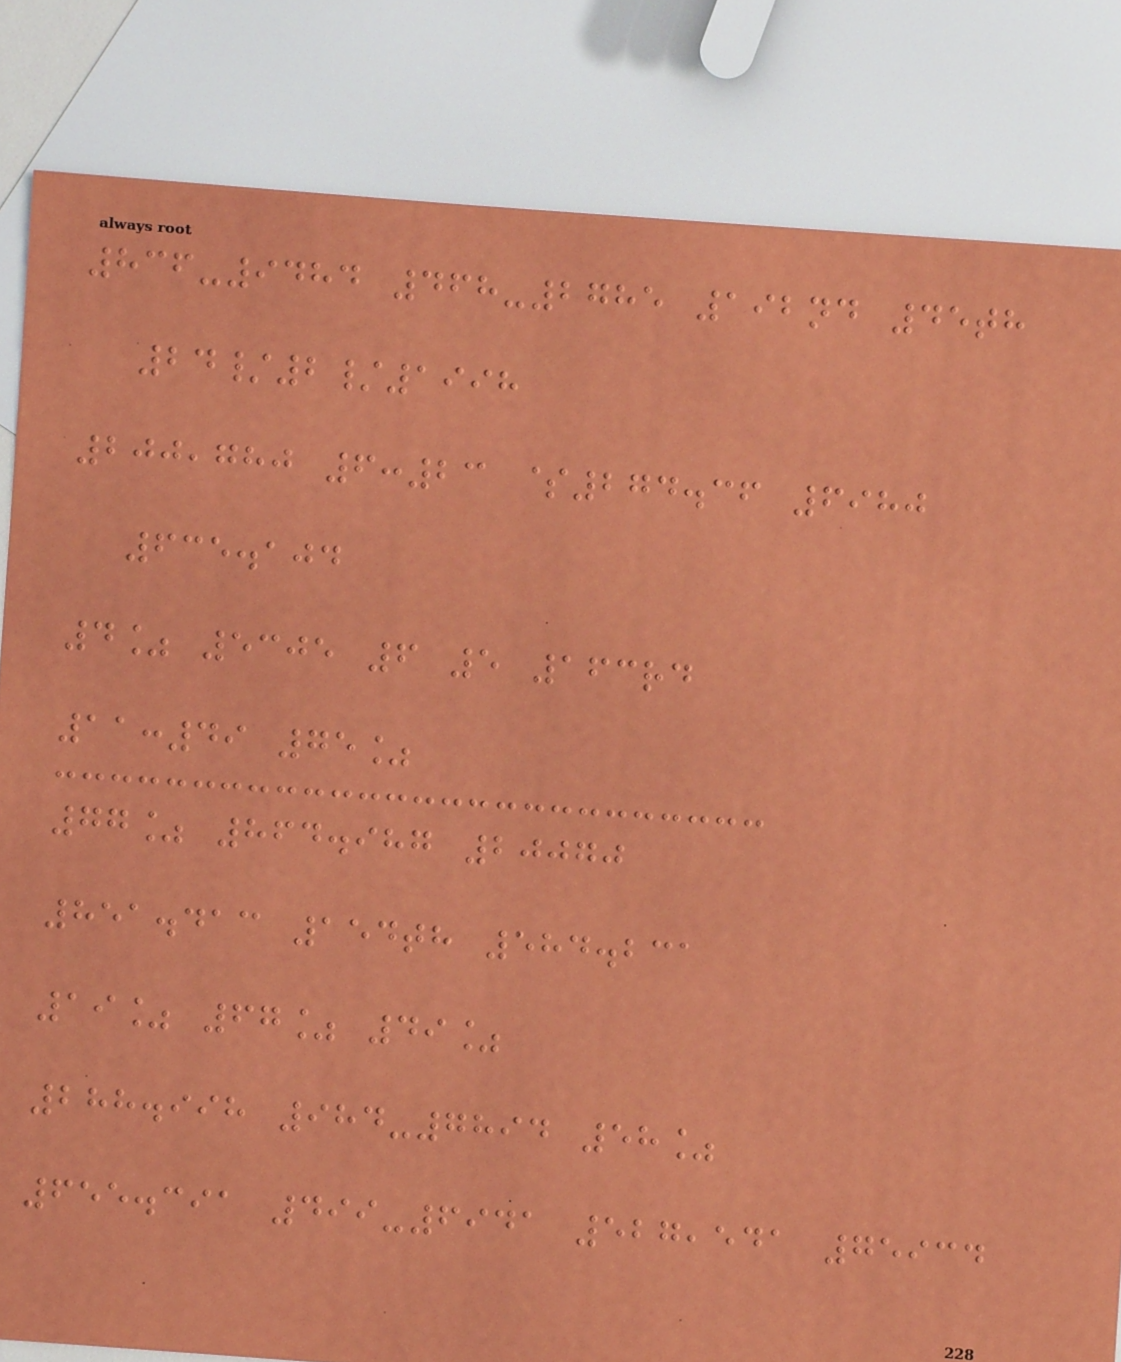836-9484 468-2785 192nd 45th
24/2/1998
200,780 6:23 $274.36 6980
635.104
4% 5305 6 5 163rd
11:49 75%
77% 864.987 20070
851.413 154th 584.231
19% 67% 49%
288.998 984-7894 58%
655.391 499-6941 527,541 75934
